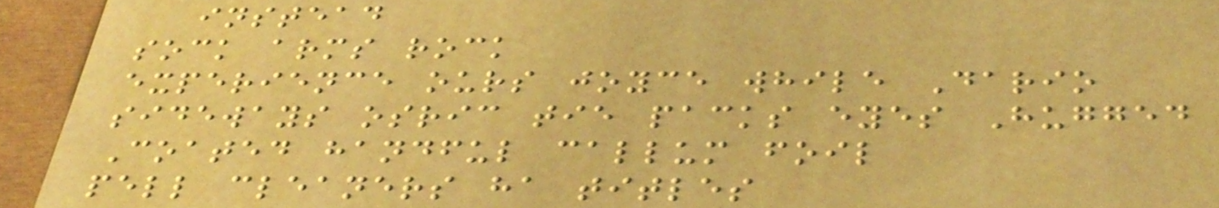instead
sock arms rock
experience ours joyce while Dario
sideways osric tie packs eyes Hugged
Coated handful callum foil
pell cleaners ha titles
